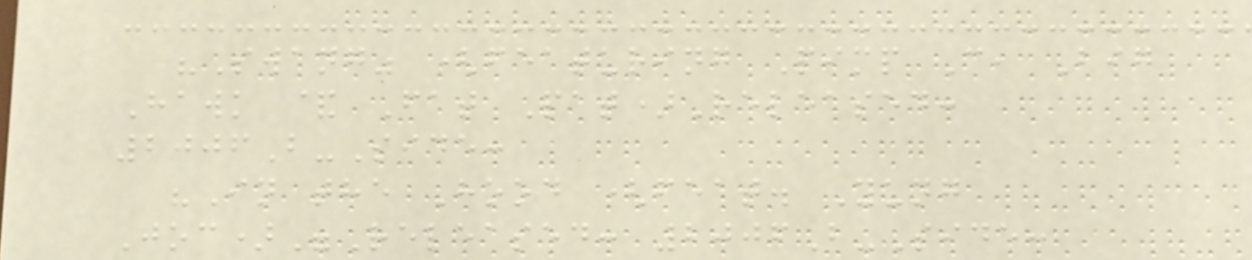"Swang" (featuring Pimp C, Big
Hawk & Fat Pat)Released:
2006B-Side:
"In the Hood (feat. Yung
Joc)"Released: 2006B-Side:
